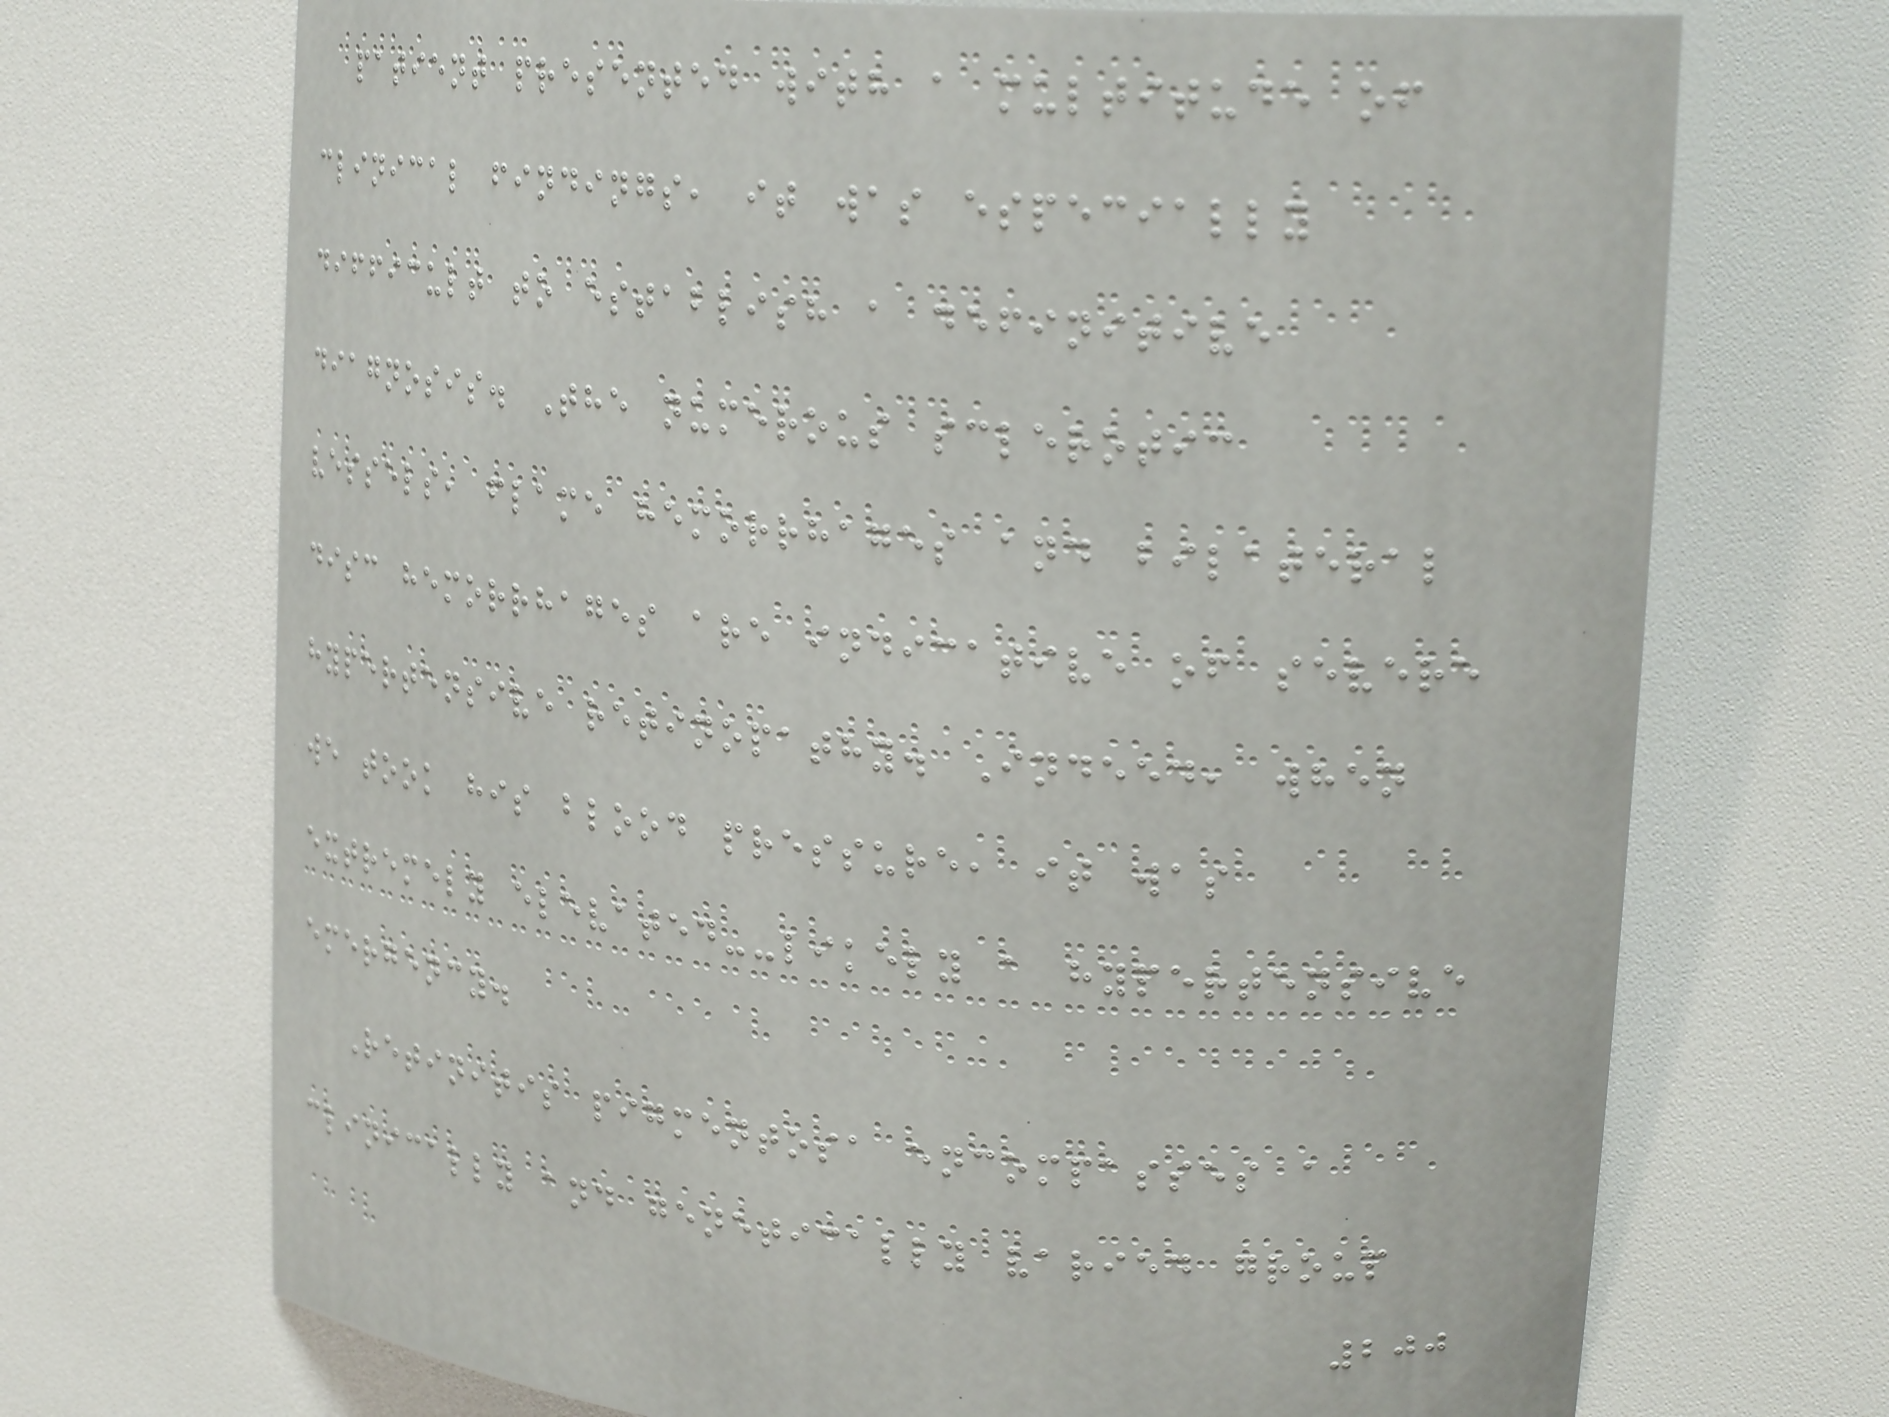patient presented with a multitude of
clinical findings, it was especially
difficult to establish a definitive
diagnosis. The numerous sclerotic
vessels, flame hemorrhages and bilateral
disc hemorrhages are indicative of severe
hypertensive retinopathy. Indeed, when
we took his blood pressure, it was
extremely elevated--likely a hypertensive
emergency.
Retinitis pigmentosa encompasses a
clinically and genetically varied group
200
